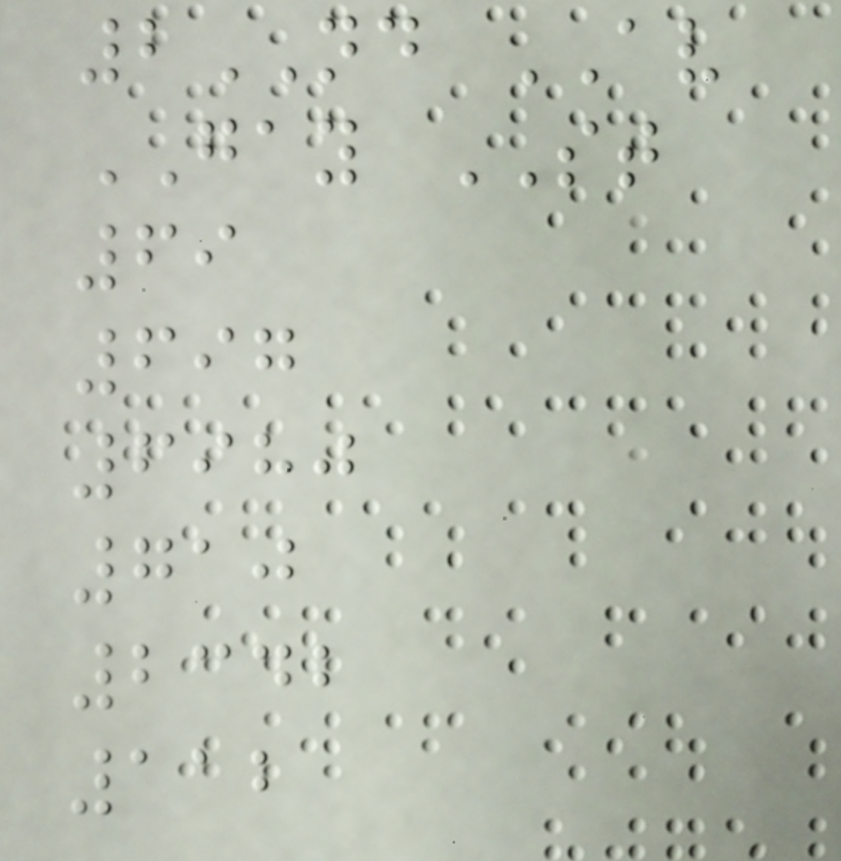2ND AV
GAY ST
69
697
6980
710
2342
112
